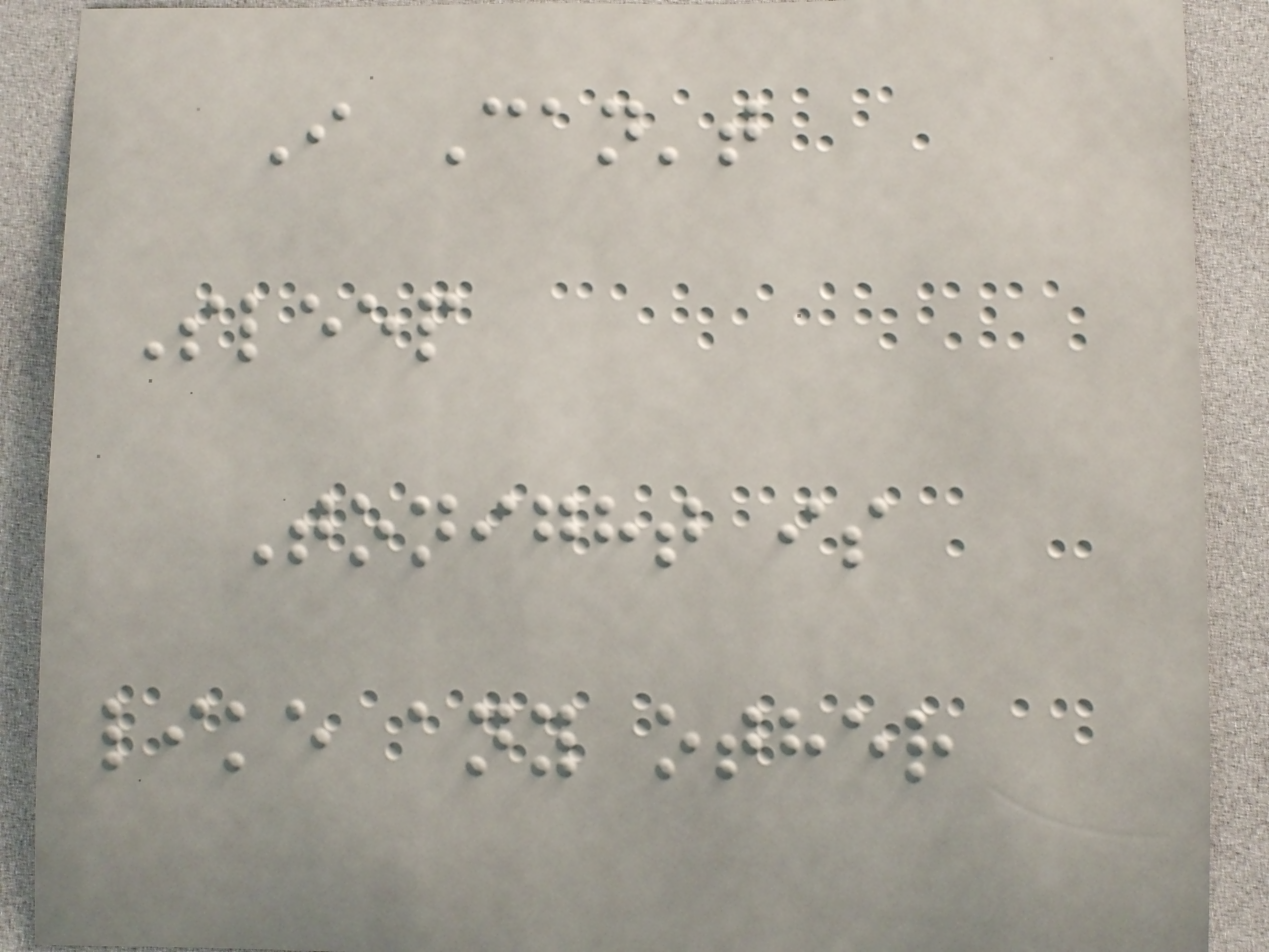I Can't
Sleep
Tonight is
like any other
